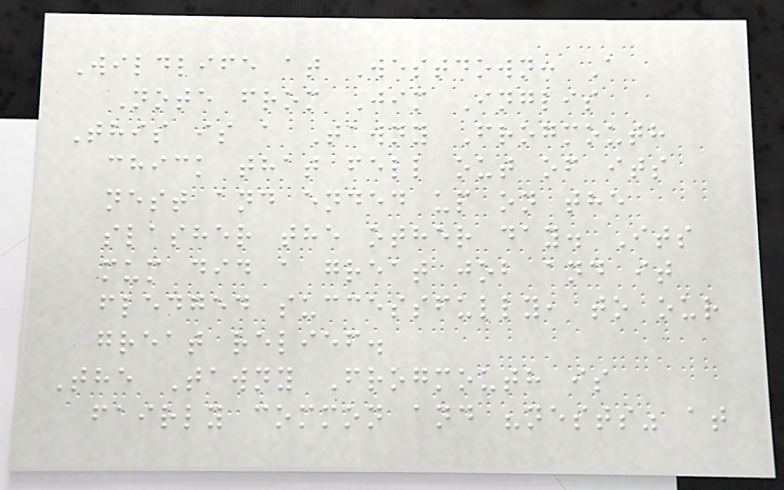Wildlife at Westdown: A
Note from Jim Inglis
This is a Tawny Frogmouth
chick that fell out of its
nest and ended up on the
slasher the other day. Its
mum did a great job and it
fledged successfully, to our
great relief.
The Tawny Frogmouth is
fairly common and "nests" at
